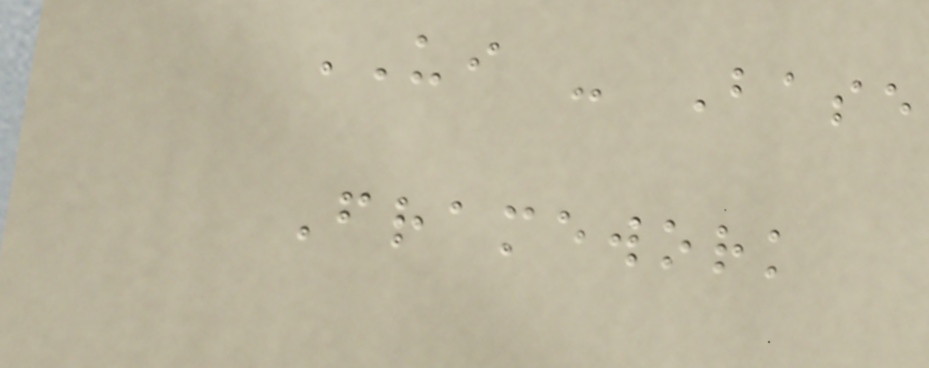UI - Base
Framework
